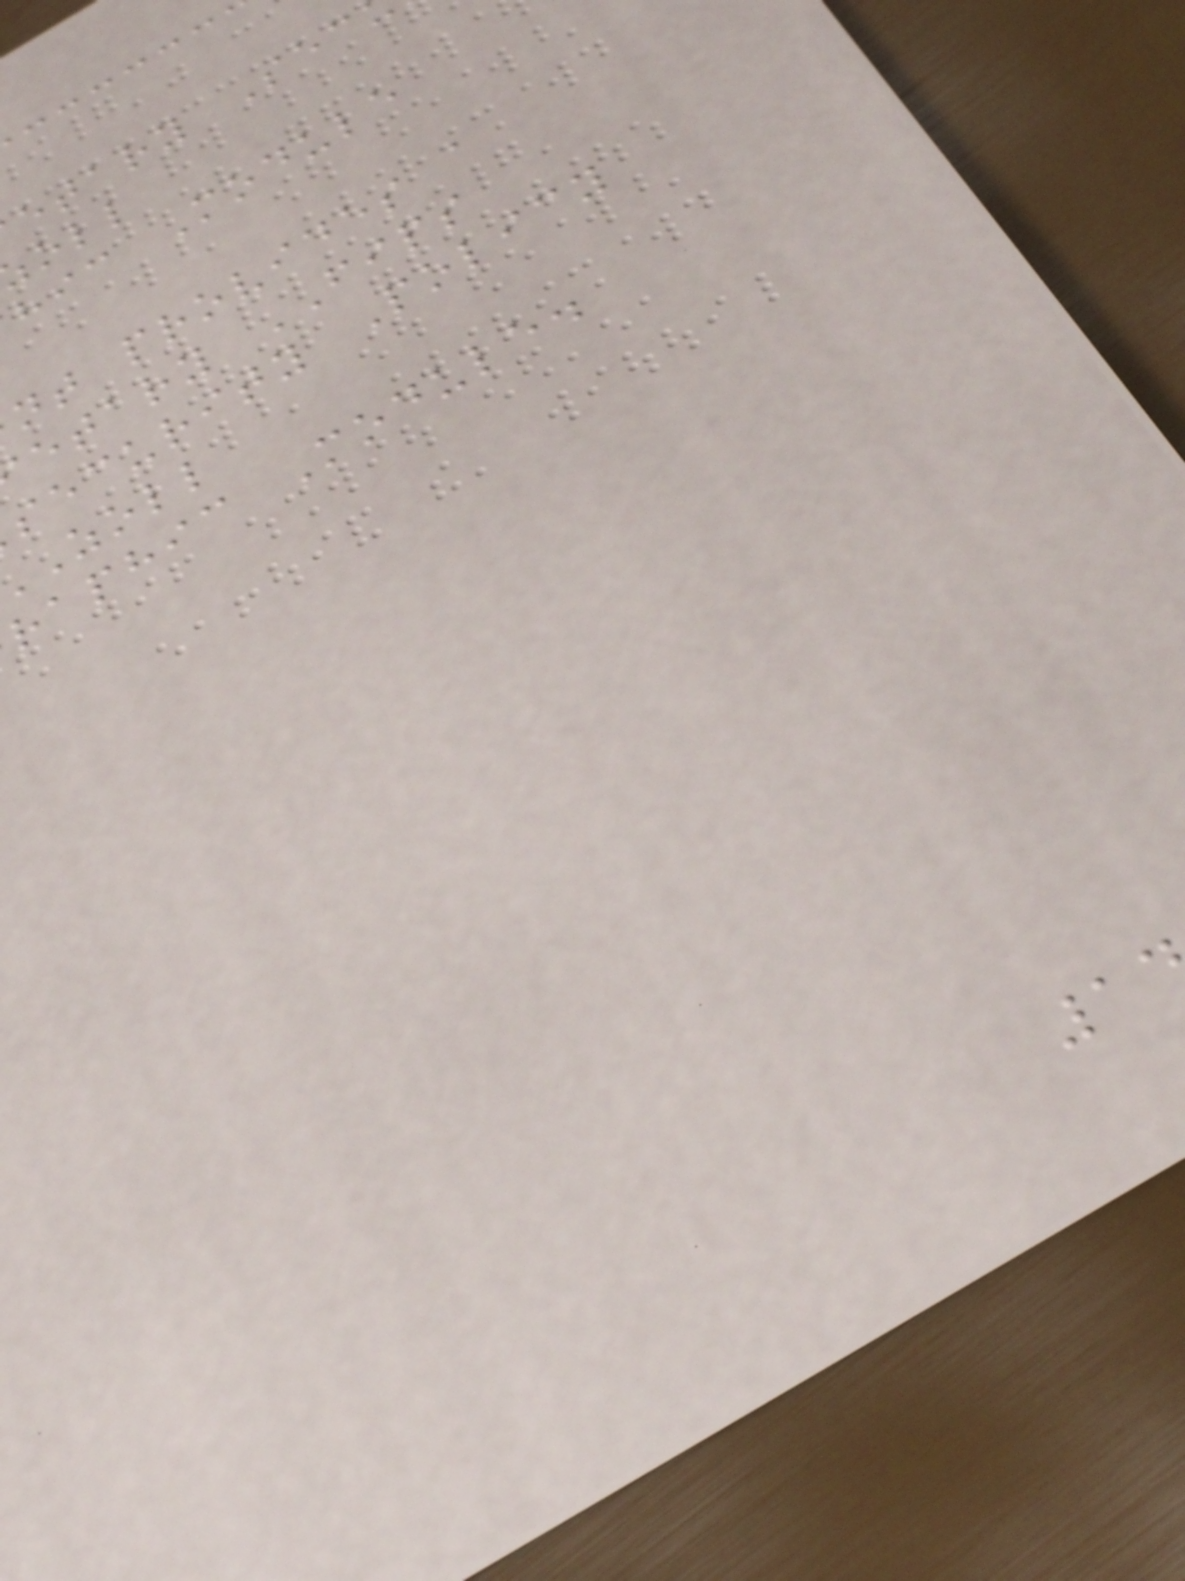etary Sec
hic Module
nt provides a
etary FIPS
security Policy
zoll
raphic Module.
